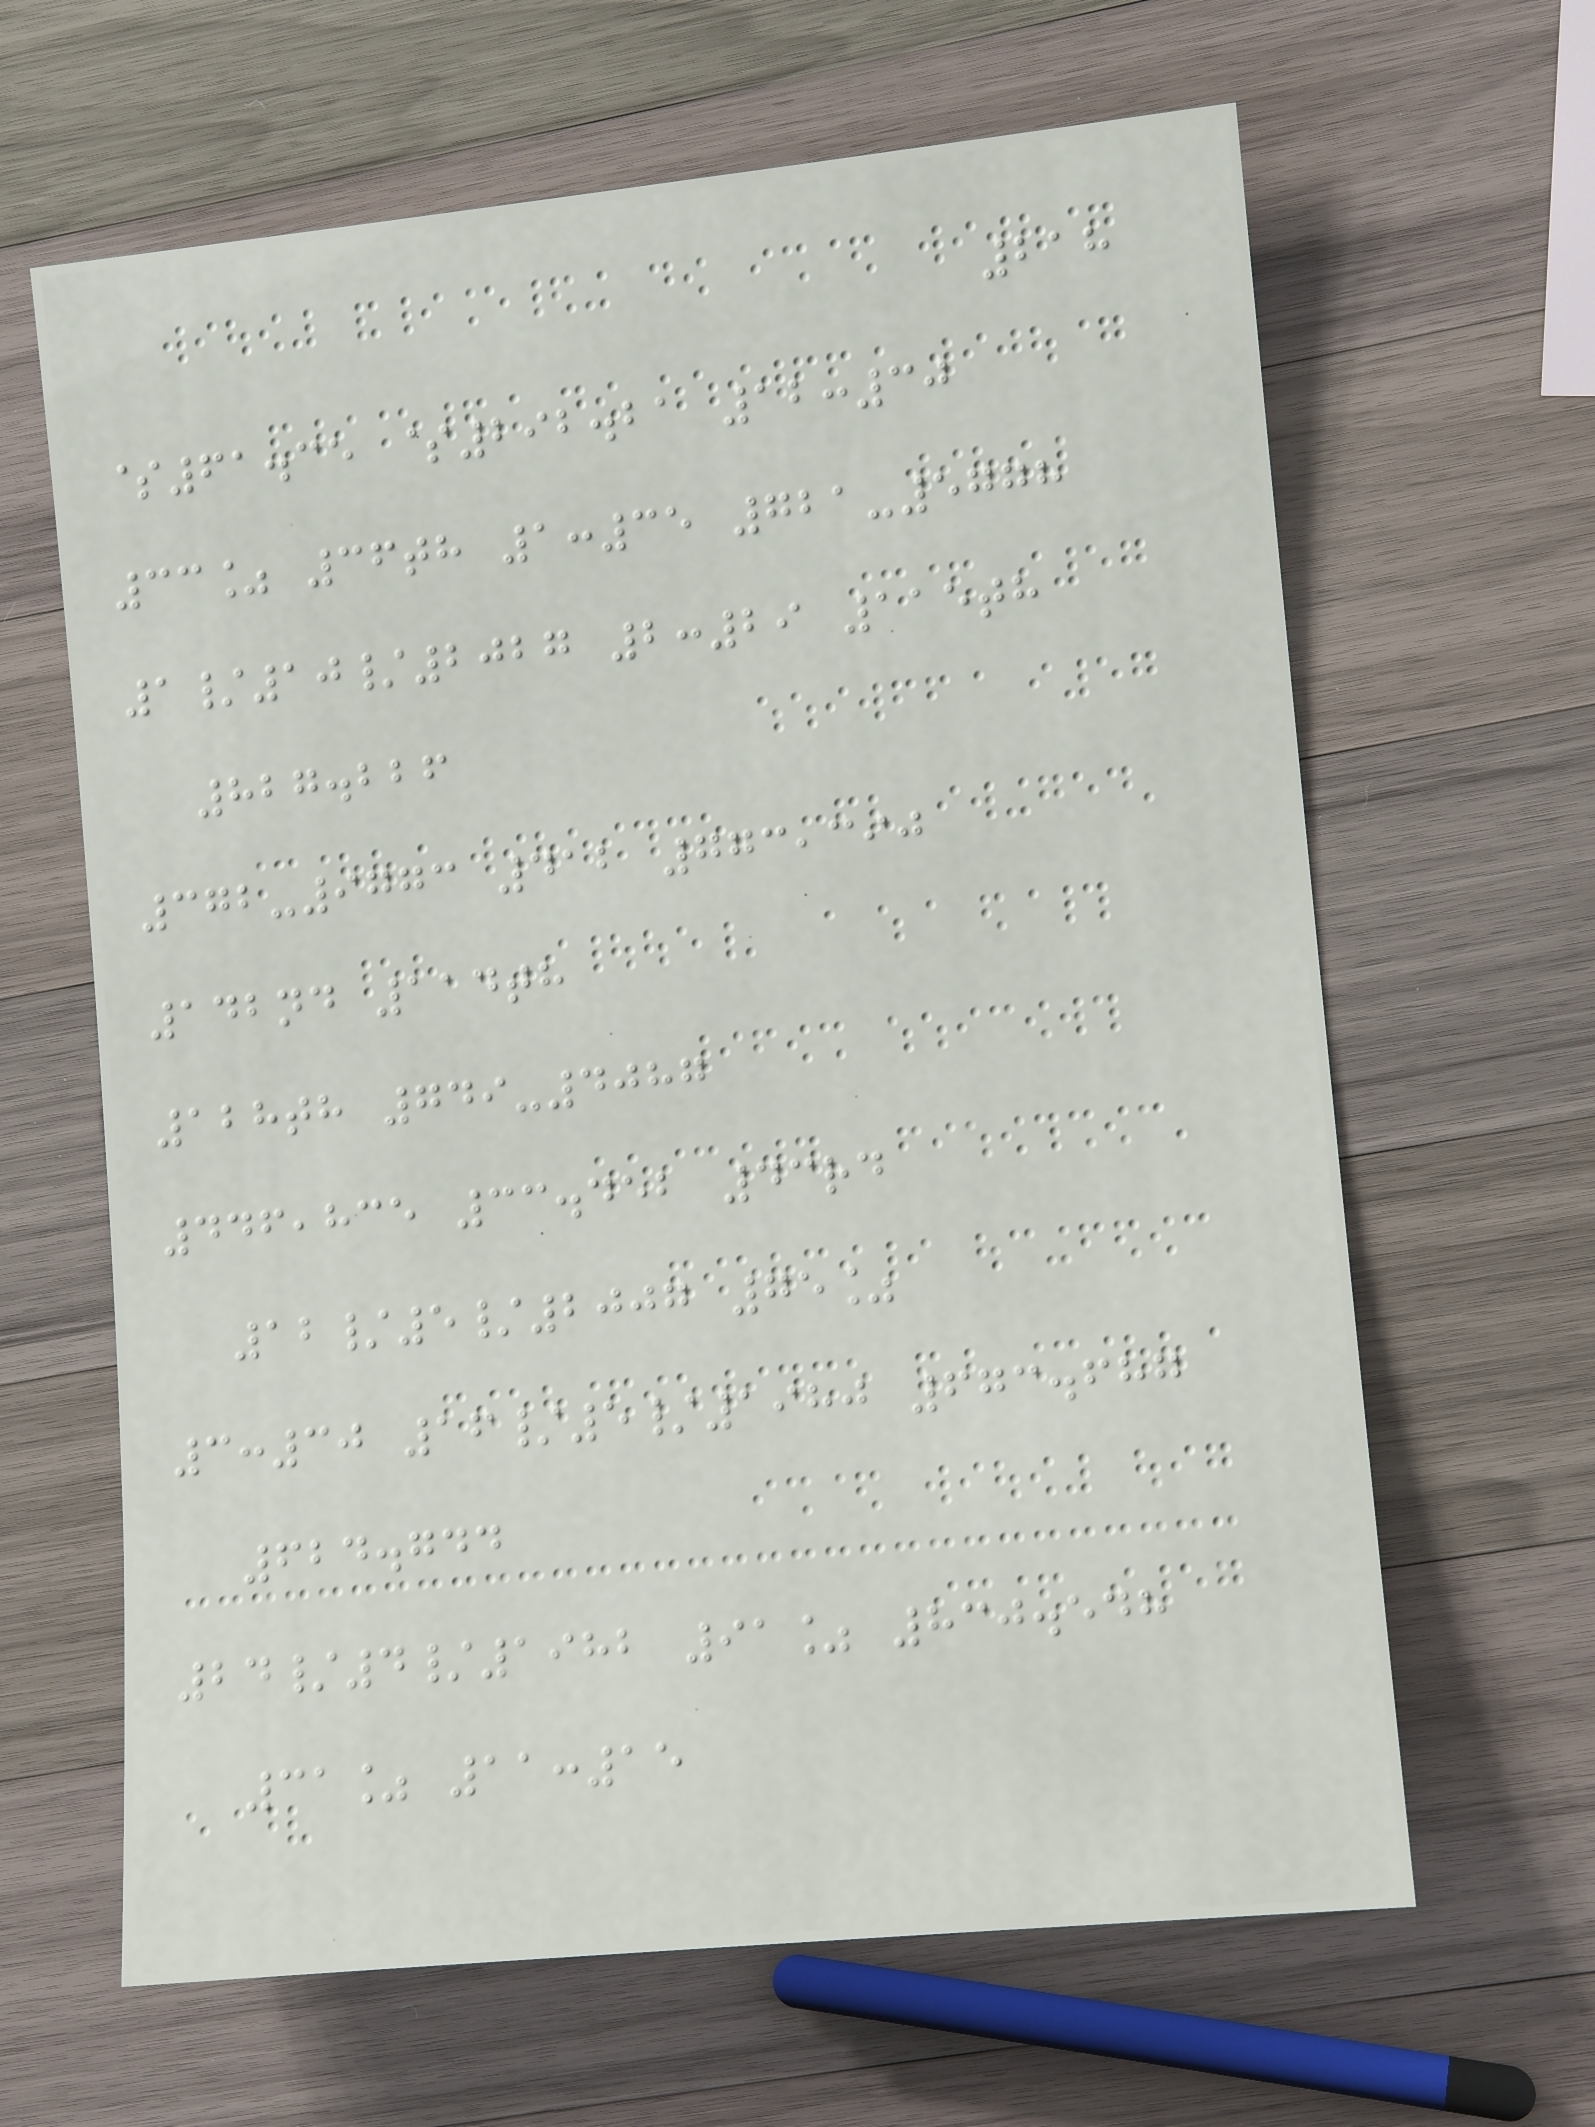218
$61.35 $292.21 12:30
33% 36th 1:35 721-5778
1/10/2027 2:29 115th
827.226
372-9773 412 773,390
142nd 114th
128th 749-4087
446,835 33.452 43rd
12/5/2007 75%
3:30 16/5/1980 673.687
624.744
24/4/1982 91% 830.548
31% 11:15
